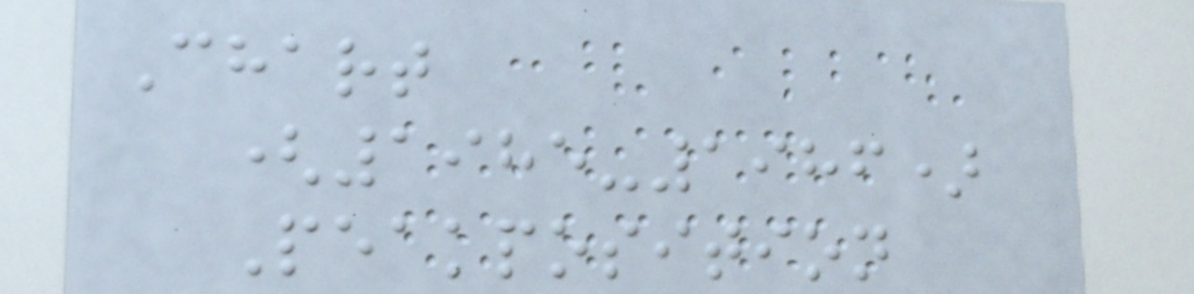Chart
(1985-1986)
Peakposition
